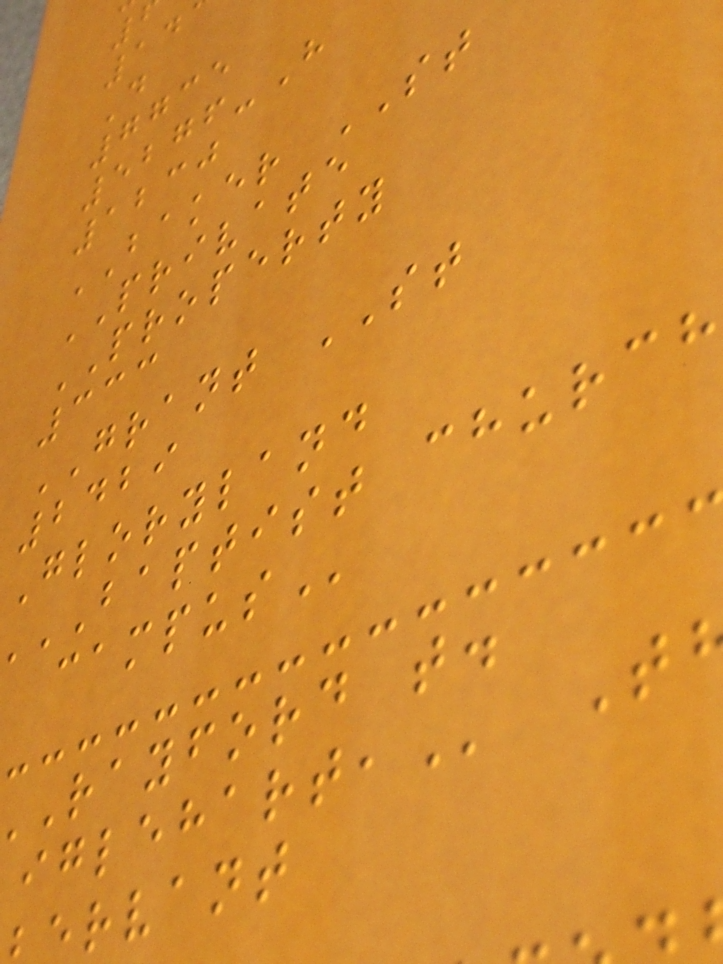D
7735
5276-H
1230
BAKER ST
PRIVATE
PROPERTY
333
GRANT ST
2429
Gloryland
BAPTIST church
rayford t.
ervant
